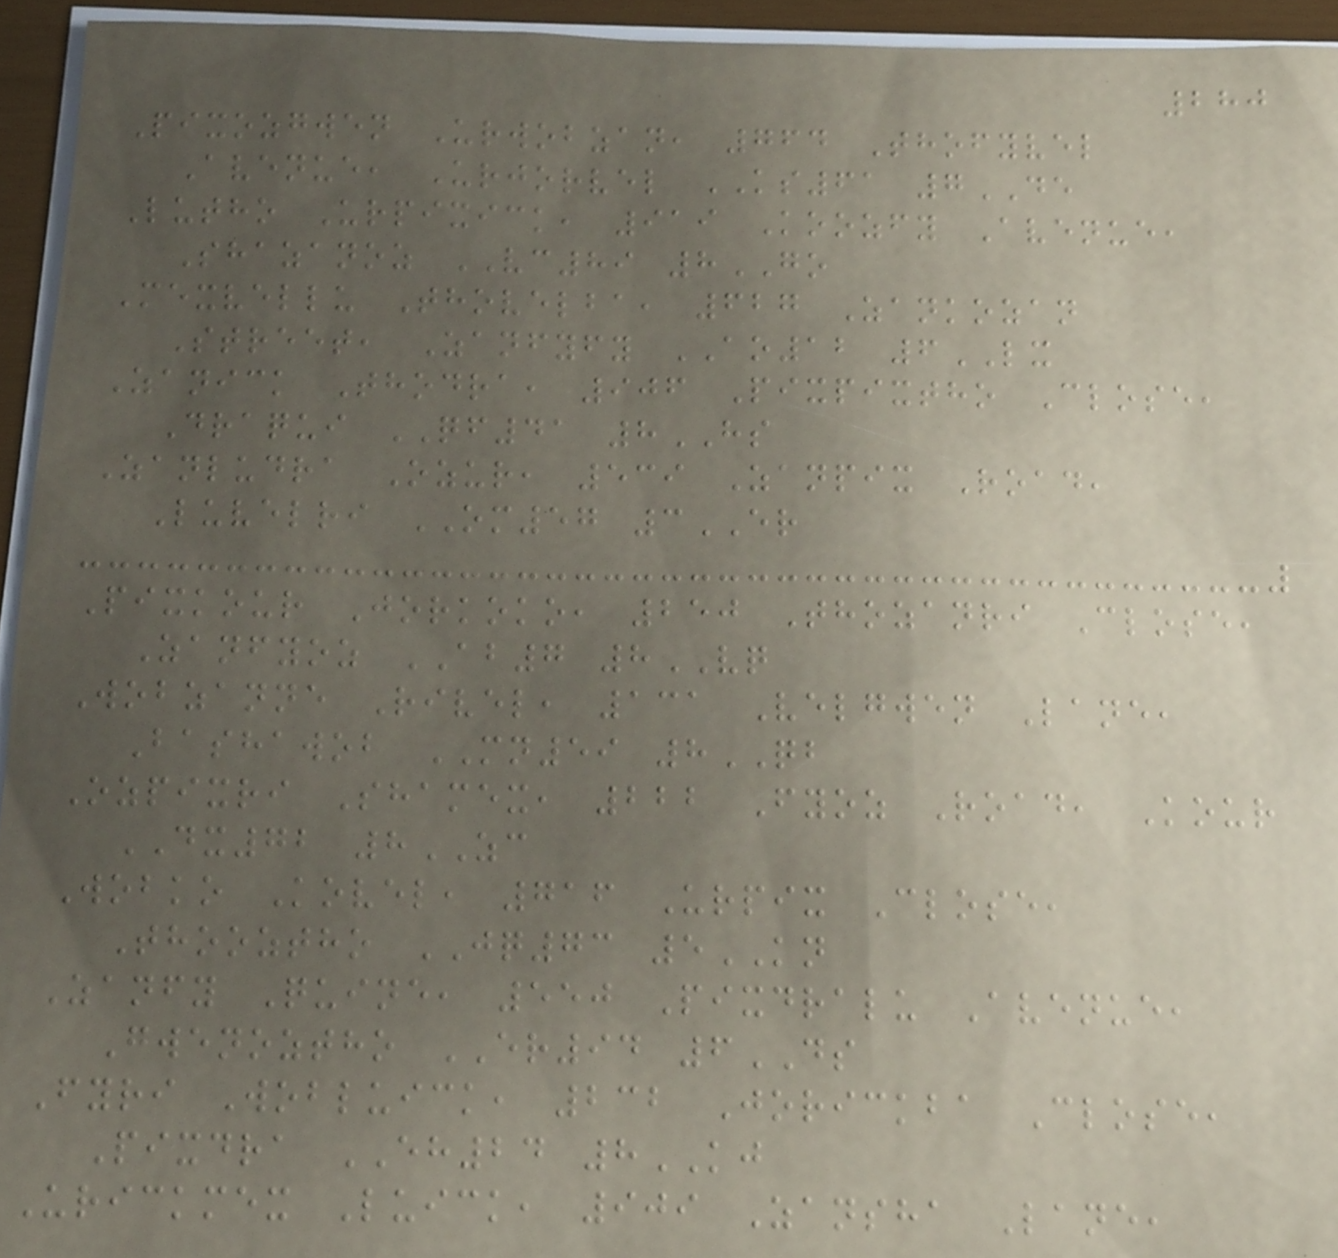280
Pixozgwen Urwobzan, 764 Thofyvel
Avenue, Urjorvel KS61 7DE
Lutho Urpixick, 919 Koozfy Avenue,
Shazanoz VC89 8GO
Mexvellu Thovelba, 627 Zankozan
Street, Zanfyfy AO12 6LX
Zanick Thodra, 906 Pixpixtho Close,
Draqui QF41 8HS
Zanludra Ozur, 539 Zanpix Road,
Luvelri OM57 3ER
Pixkour Jorkoko, 250 Thozanri Close,
Zanfyoz AB7 8VQ
Wobzanne Rivel, 131 Velgwen Lane,
Bashawob MN59 8QB
Ozpixri Shamex, 222 Fyoz Road, Kour
DX72 8ZC
Wobko Kovel, 716 Urpix Close,
Thooztho JQ73 5KN
Zanfy Quine, 550 Pixdralu Avenue,
Gwenoztho ER94 6DS
Fyri Wobluick, 232 Jorickba Close,
Pixdra EH24 8KJ
Urickmex Luick, 909 Zansha Lane,
